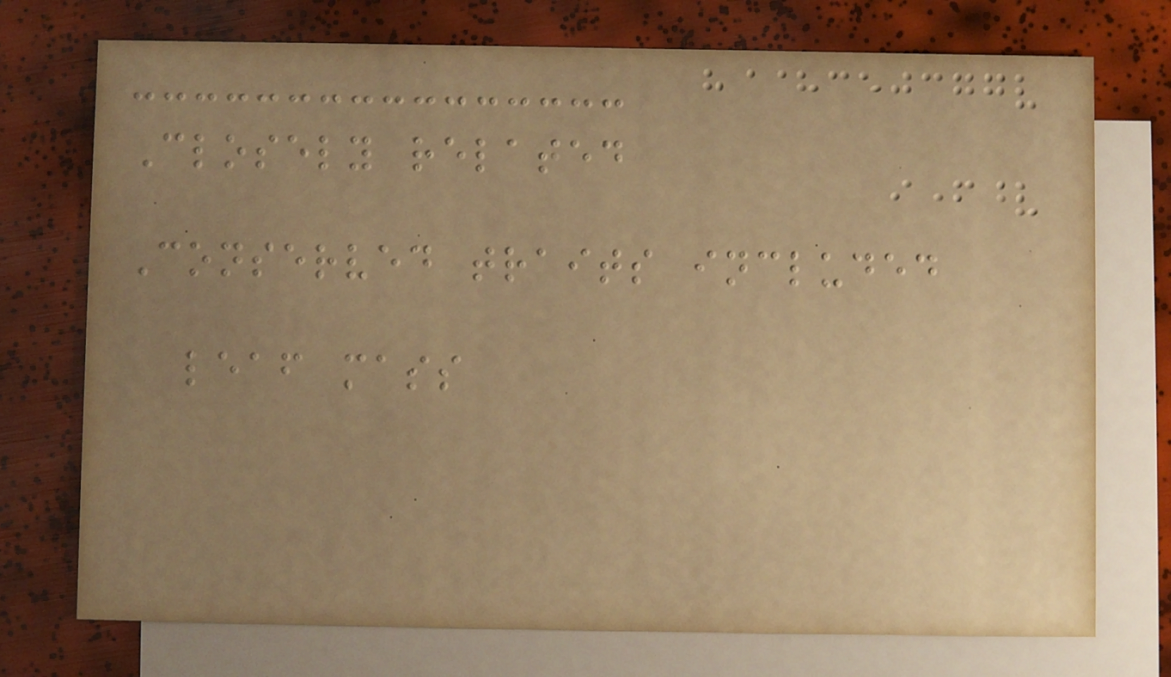Closely related
Conserved traits included
leaf mass
